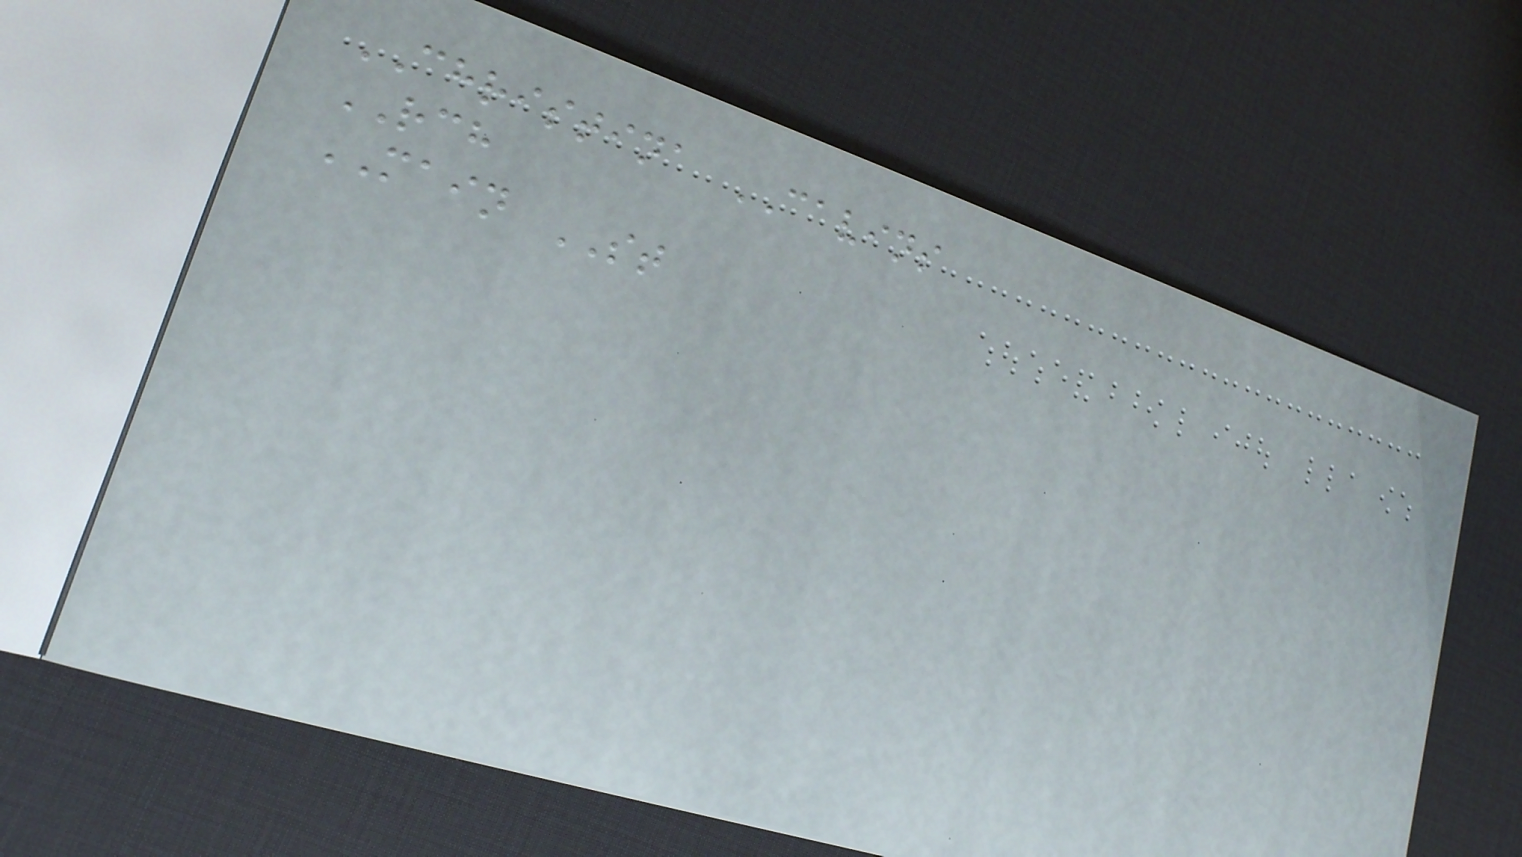CHRISTINA CAVINS
RCH
MAIN ST
